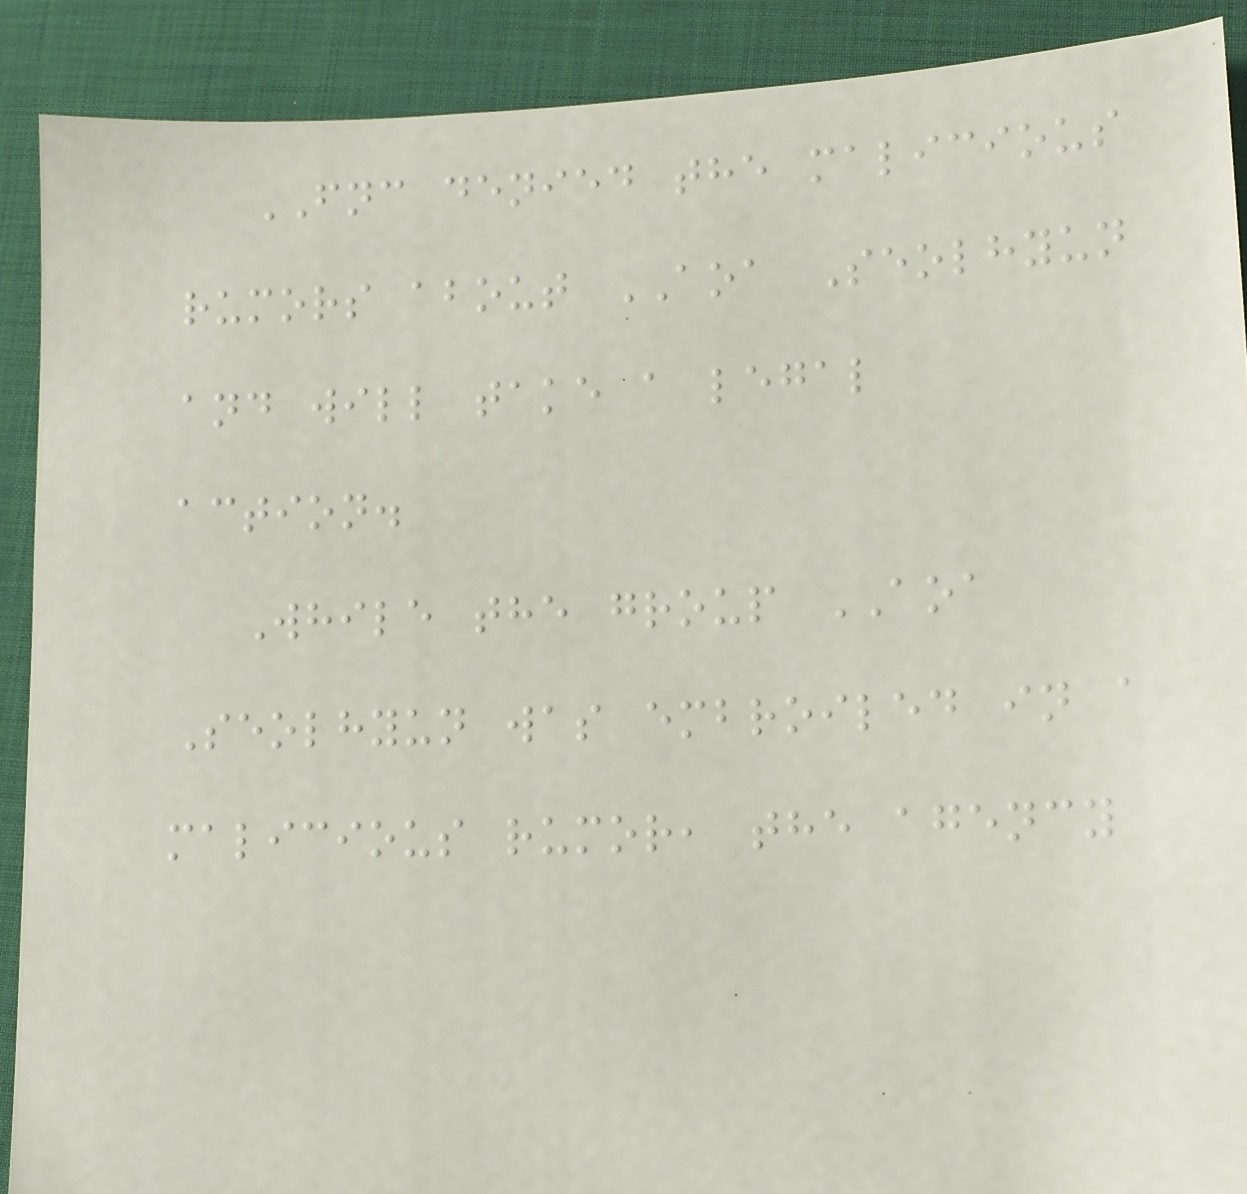FNC denied the malicious
rumors about AOA Seolhyun
and will take a legal
action.
While the group AOA
Seolhyun was embroiled in a
malicious rumor, the agency
